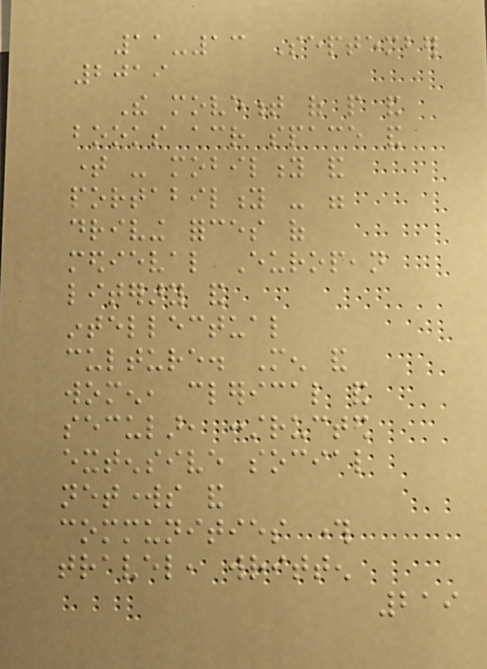11-13 September
2019
The movement of people and
books across space and
time - mobility and
portability - were
driving forces of
medieval European
literary and
intellectual
culture. Men and
women, clerical and
secular, constructed
extensive social
networks and
communities through
travel, written
219
